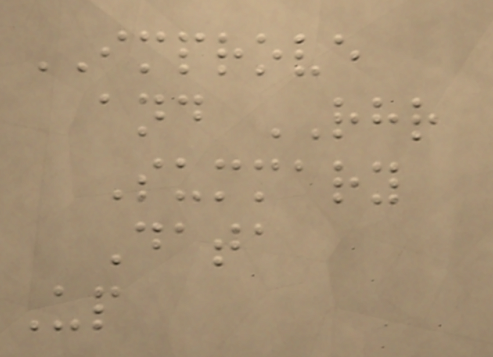IMPROVE
and RHR
Summary
Data
Up
